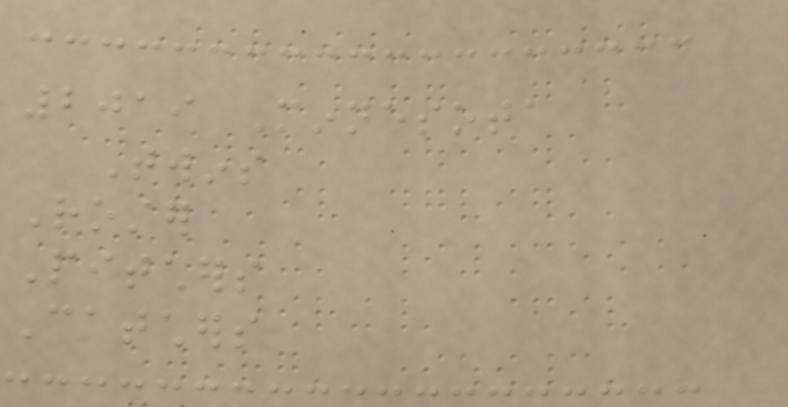2019 Minnesota
Twins
Roster
Pitchers
Catchers
